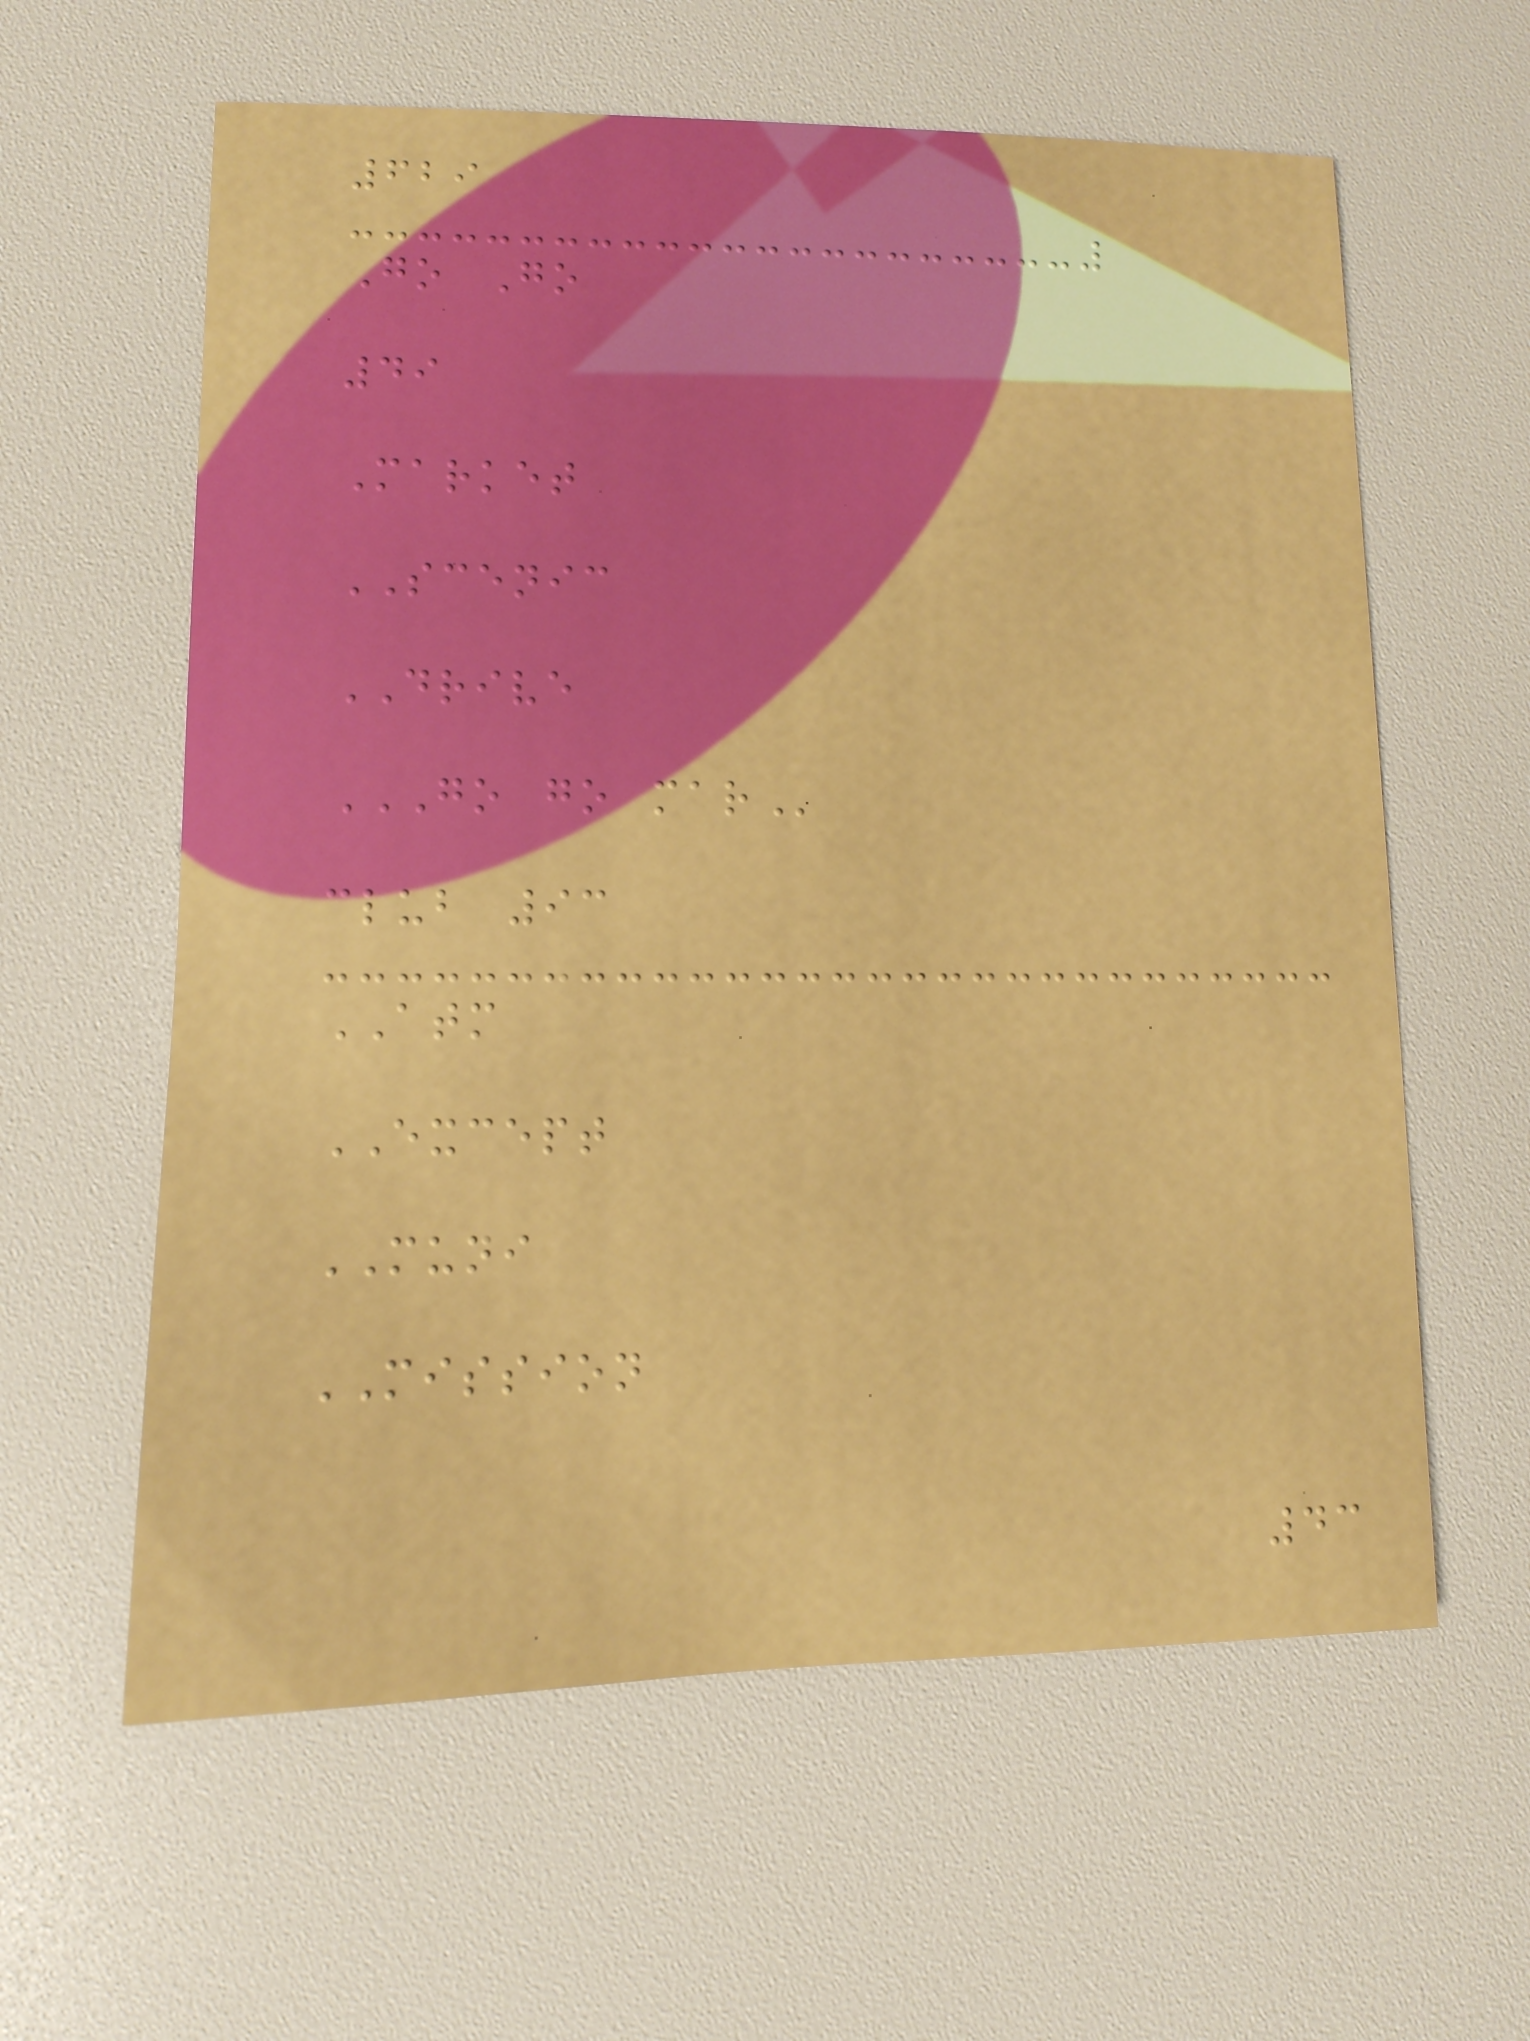629
Go Go
49
Market
SCENIC
DRIVE
GO GO MAR
club 93
ATM
EXCEPT
MUNI
MISSION
43
